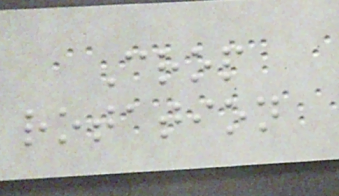Crop
rotation
